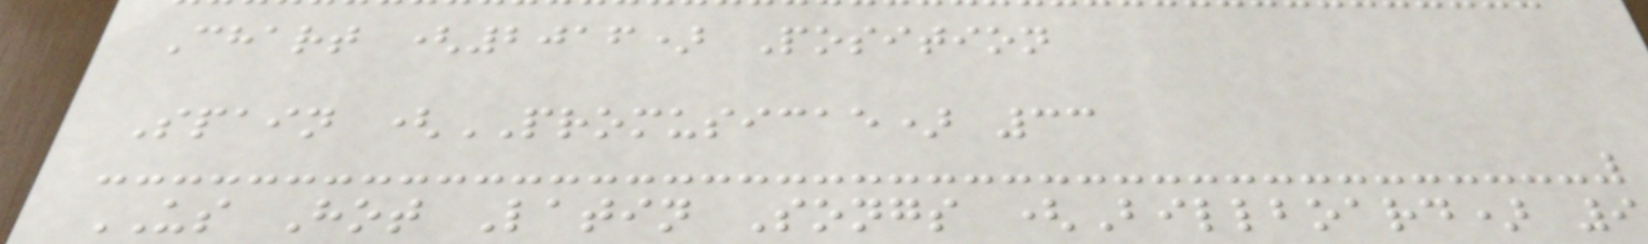Chart (2016) Position
Spain (PROMUSICAE) 33
US Hot Latin Songs (Billboard) 9
